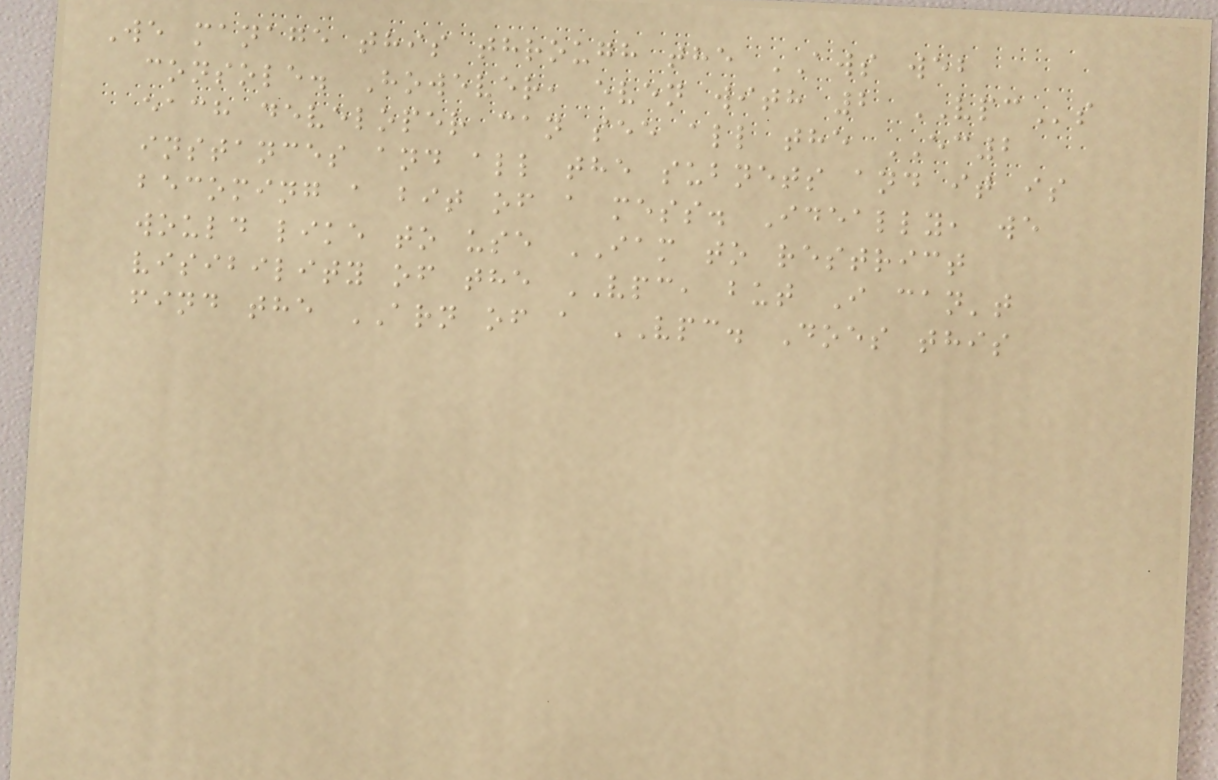We manage this through the AWS web
console. However, even with 2 VPCs
each developer can see all the EC2
instances and all the subnets and it is
becoming a bit of a mess. Ideally, we
would like to use IAM to restrict
visibility of the VPC, but I can't
find the ARN of a VPC. Does this
